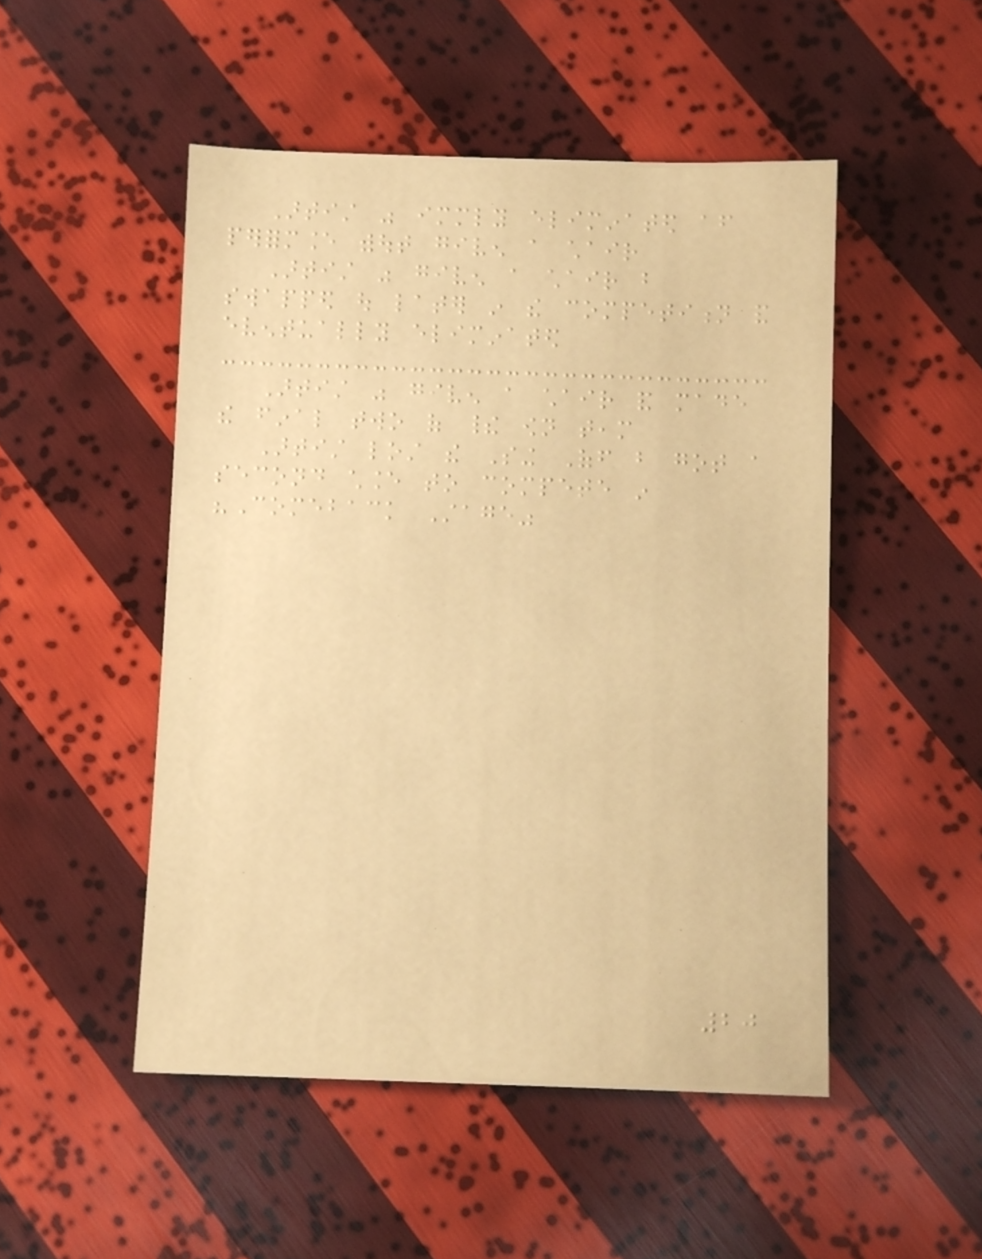Artist was immediately eliminated after
performance without given a chair
Artist was given a chair but
swapped out later in the competition and
eventually eliminated
Artist was given a chair and made
the final two of their own team
Artist lost the Sing Off but got a
second chance to compete in
"Comeback Stage"
20
